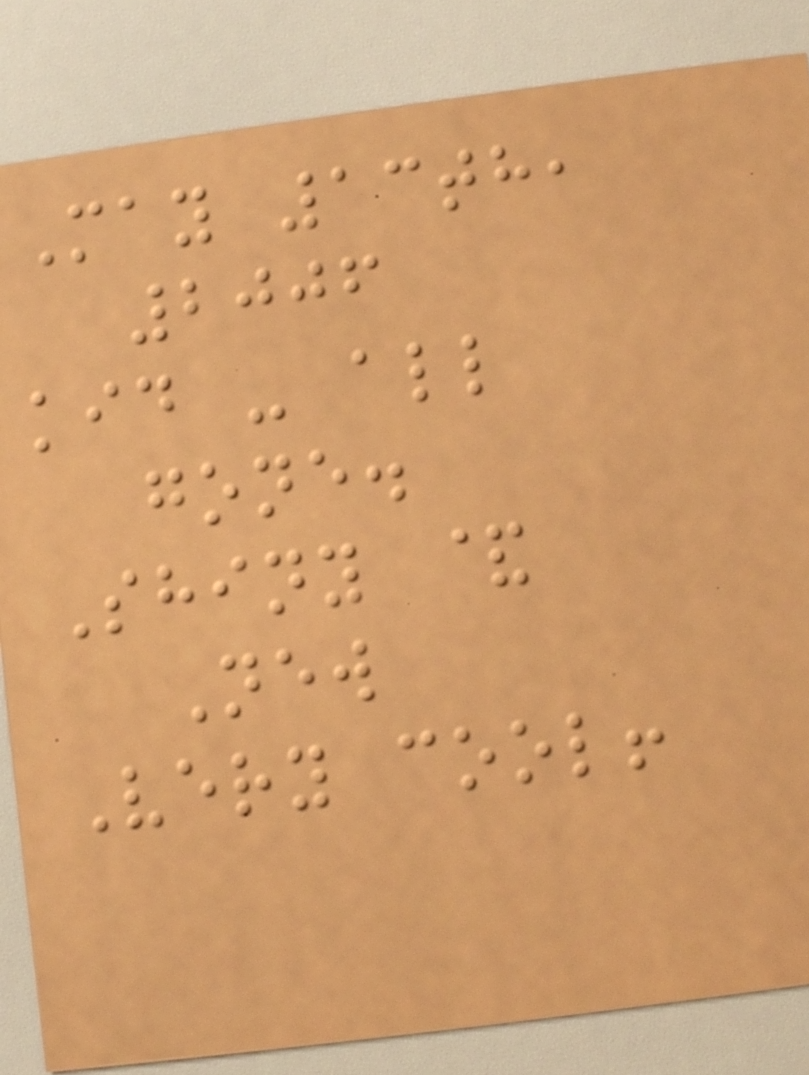May 13th,
2006
kid - all
gone.
Shiny &
New
Very cool!
